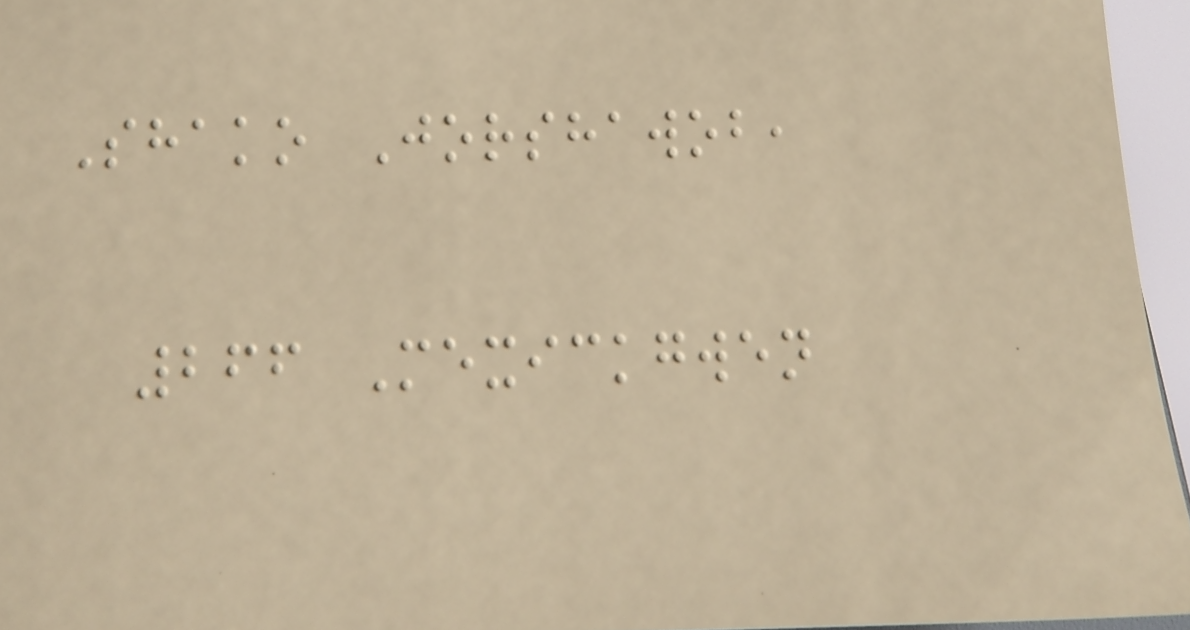Shako Jorshawob,
266 Mexickgwen
